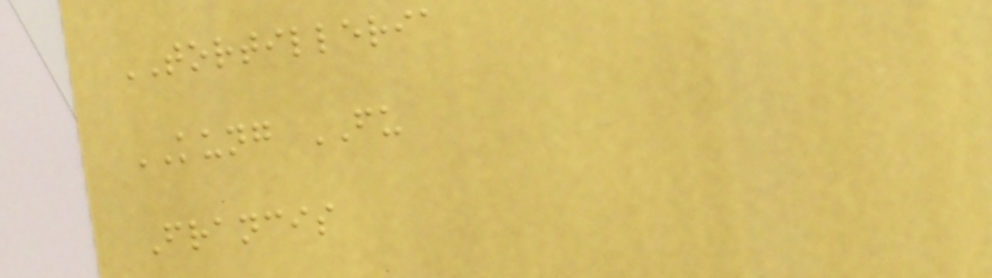TORTILLERIA
KUNG FU
Francis
